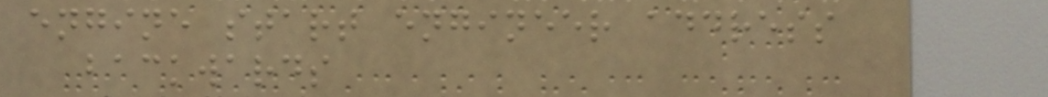engine start engineer address
backwards
